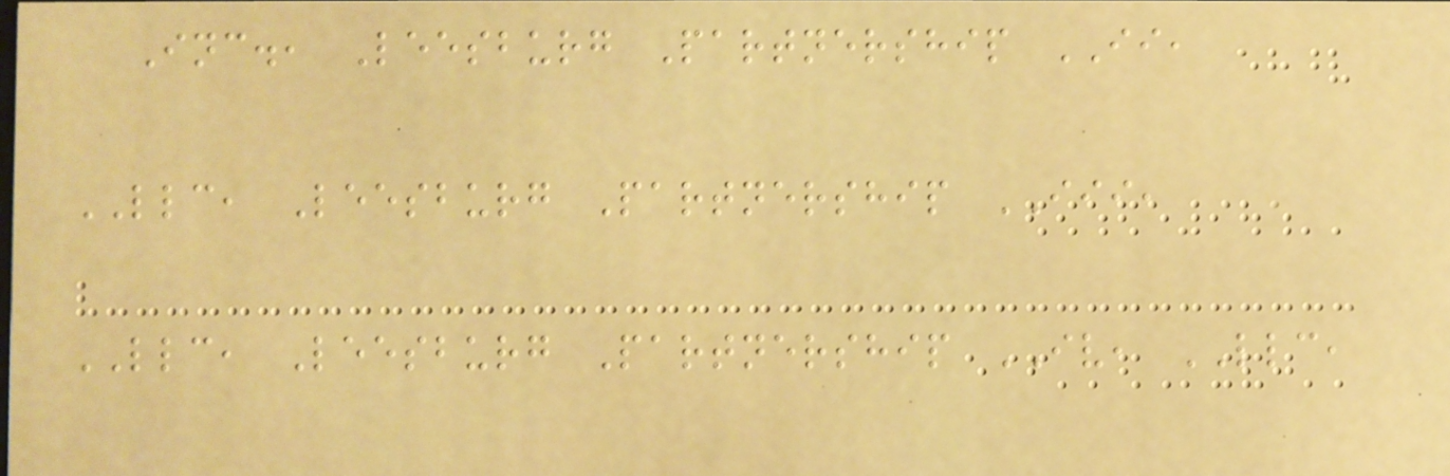Inc., Leesburg Partnership II,
LLC, Leesburg Partnership III,
LLC, Leesburg Partnership IV, LLC,
